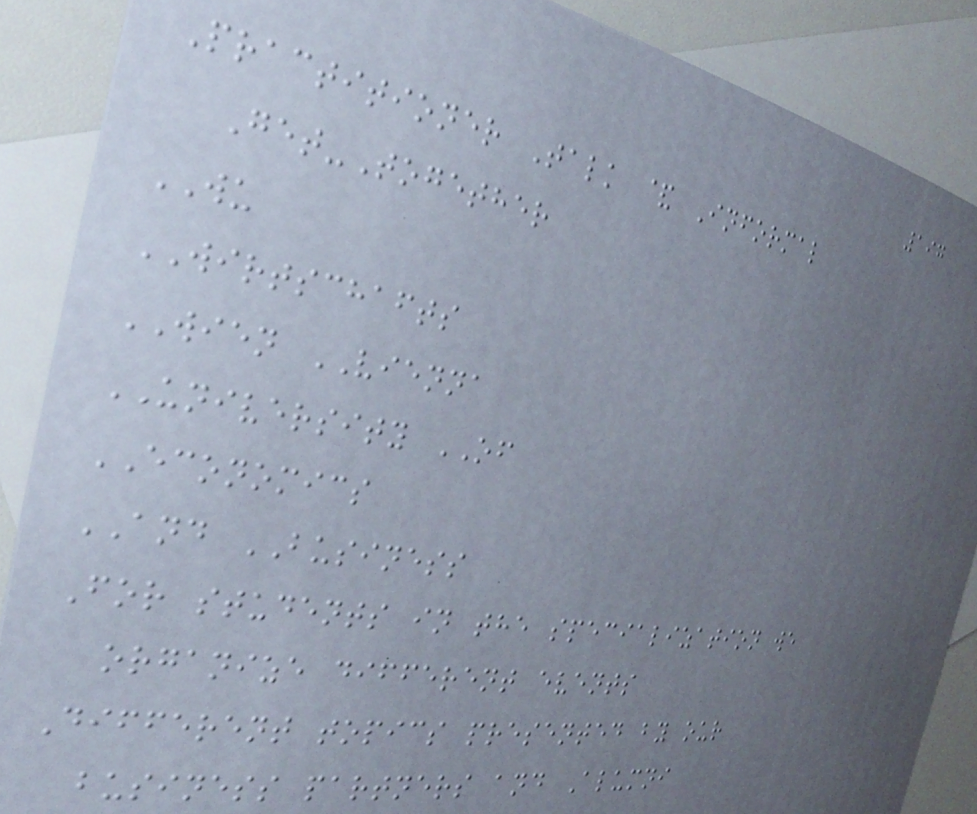197
Practitioner Talk & Informal
Get-Together
WU
WIRTSCHAFTS
WIEN VIENNA
UNIVERSITY OF
ECONOMICS
AND BUSINESS
For students in the specialization we
organize different events
Different topics presented by our
business partners and Alumni
